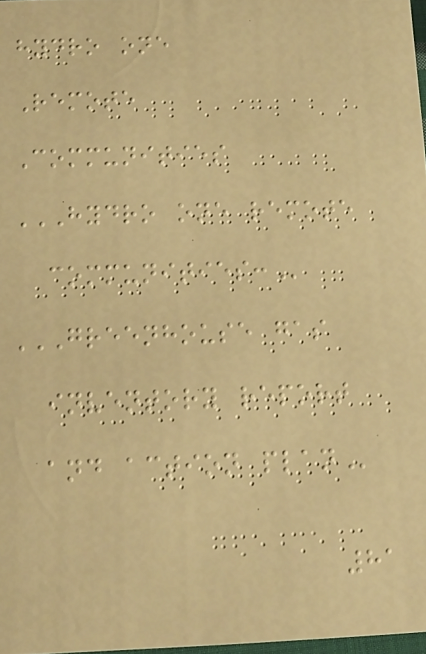hydro one
Remote
Communities
HYDRO ONE REMOTE
COMMUNITIES:
GREENHOUSE GAS
INVENTORY REPORT
AND ACTION PLAN
81
